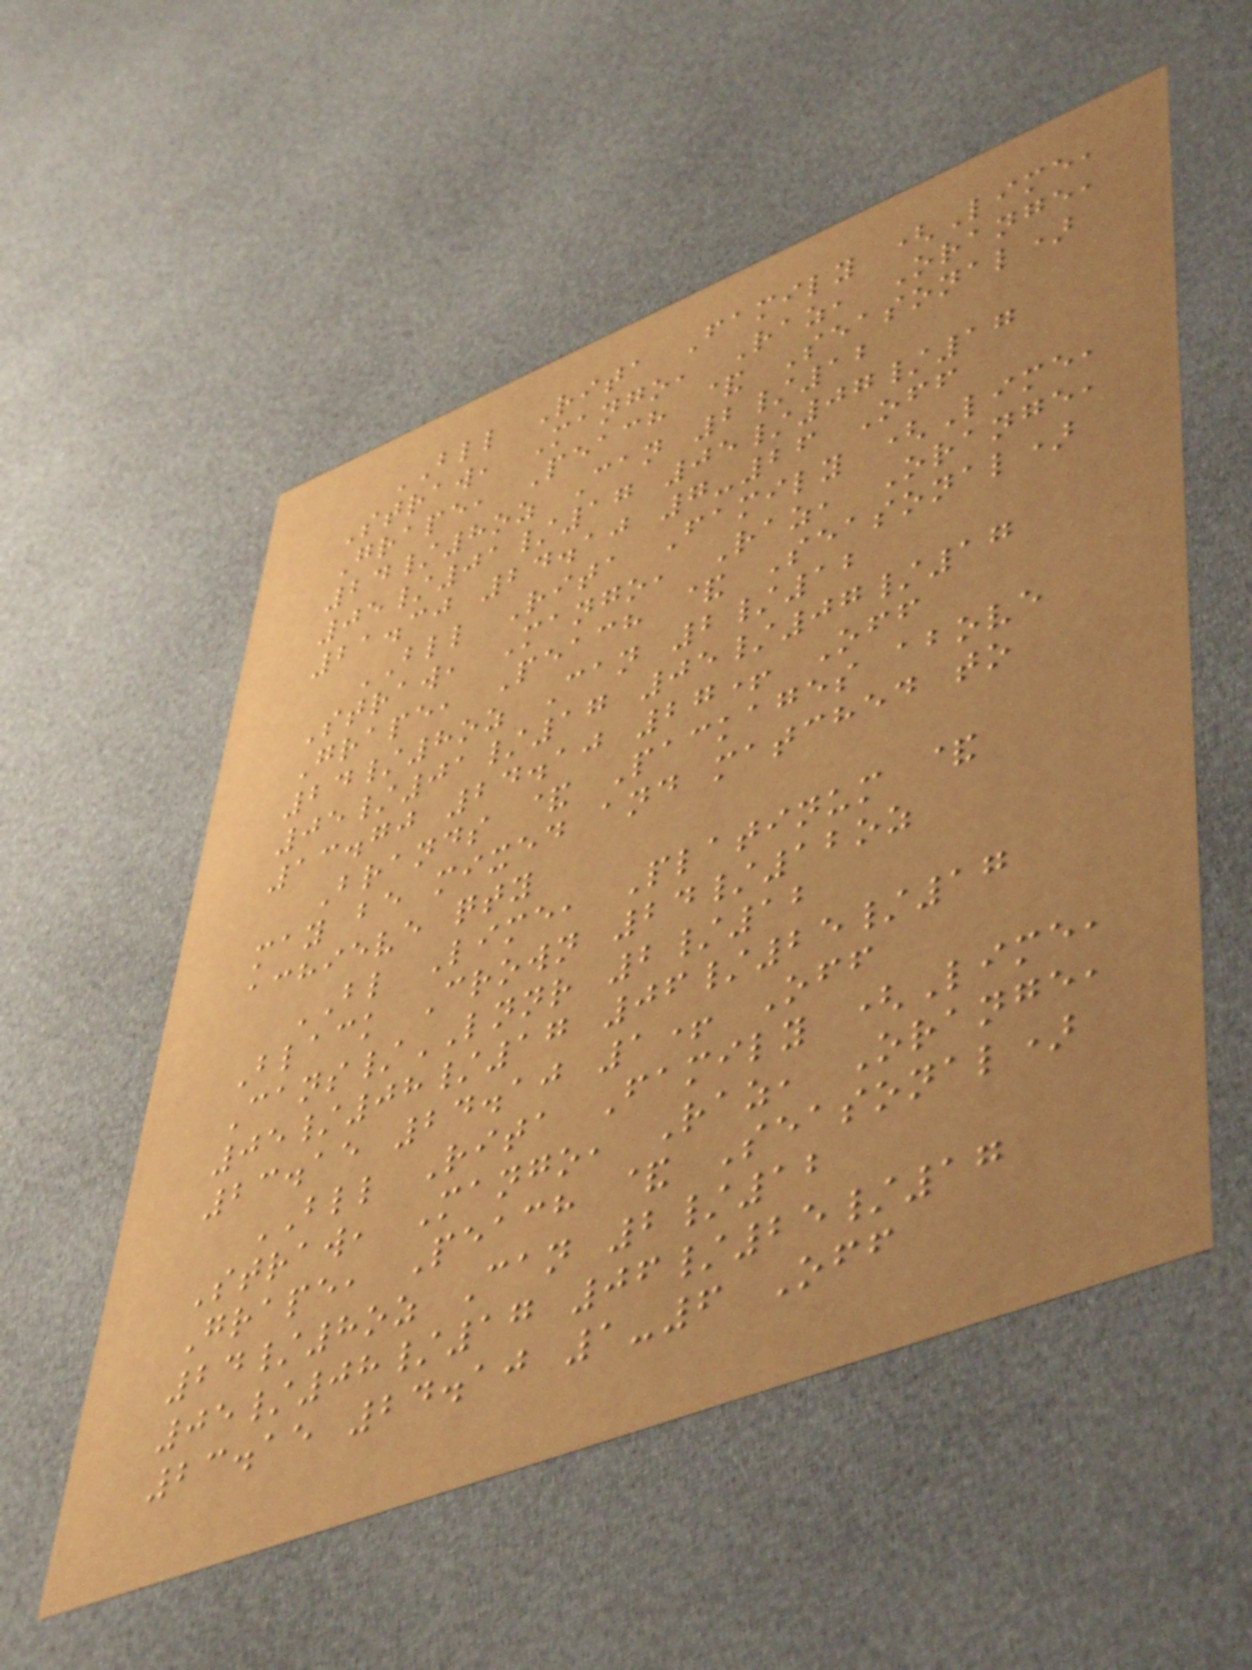BLL Rita Family (Lime,
Straw, Mango, Raz, Orange,
Grape, Peach & Seasonal)
24/8oz Can 2/12
05/01/17 05/07/17
21.30 24.10 7-26 Off
BLL Rita Family (Lime,
Straw, Mango, Raz, Orange,
Grape, Peach & Seasonal)
24/8oz Can 2/12
05/01/17 05/07/17
13.70 24.10 27+ Off
Brands & Packages above
may be mixed and matched to
achieve qty
BL Lime, Platinum &
Black Crown 24/12oz
Cans/LNNR 2/12
05/08/17 06/25/17
23.15 24.10 1+ Off
BLL Rita Family (Lime,
Straw, Mango, Raz, Orange,
Grape, Peach & Seasonal)
24/8oz Can 2/12
05/08/17 06/25/17
23.15 24.10 1-6 Off
